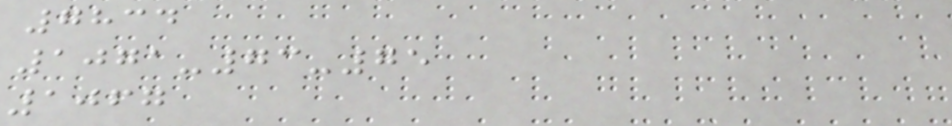7834
1071-73-75
1067
